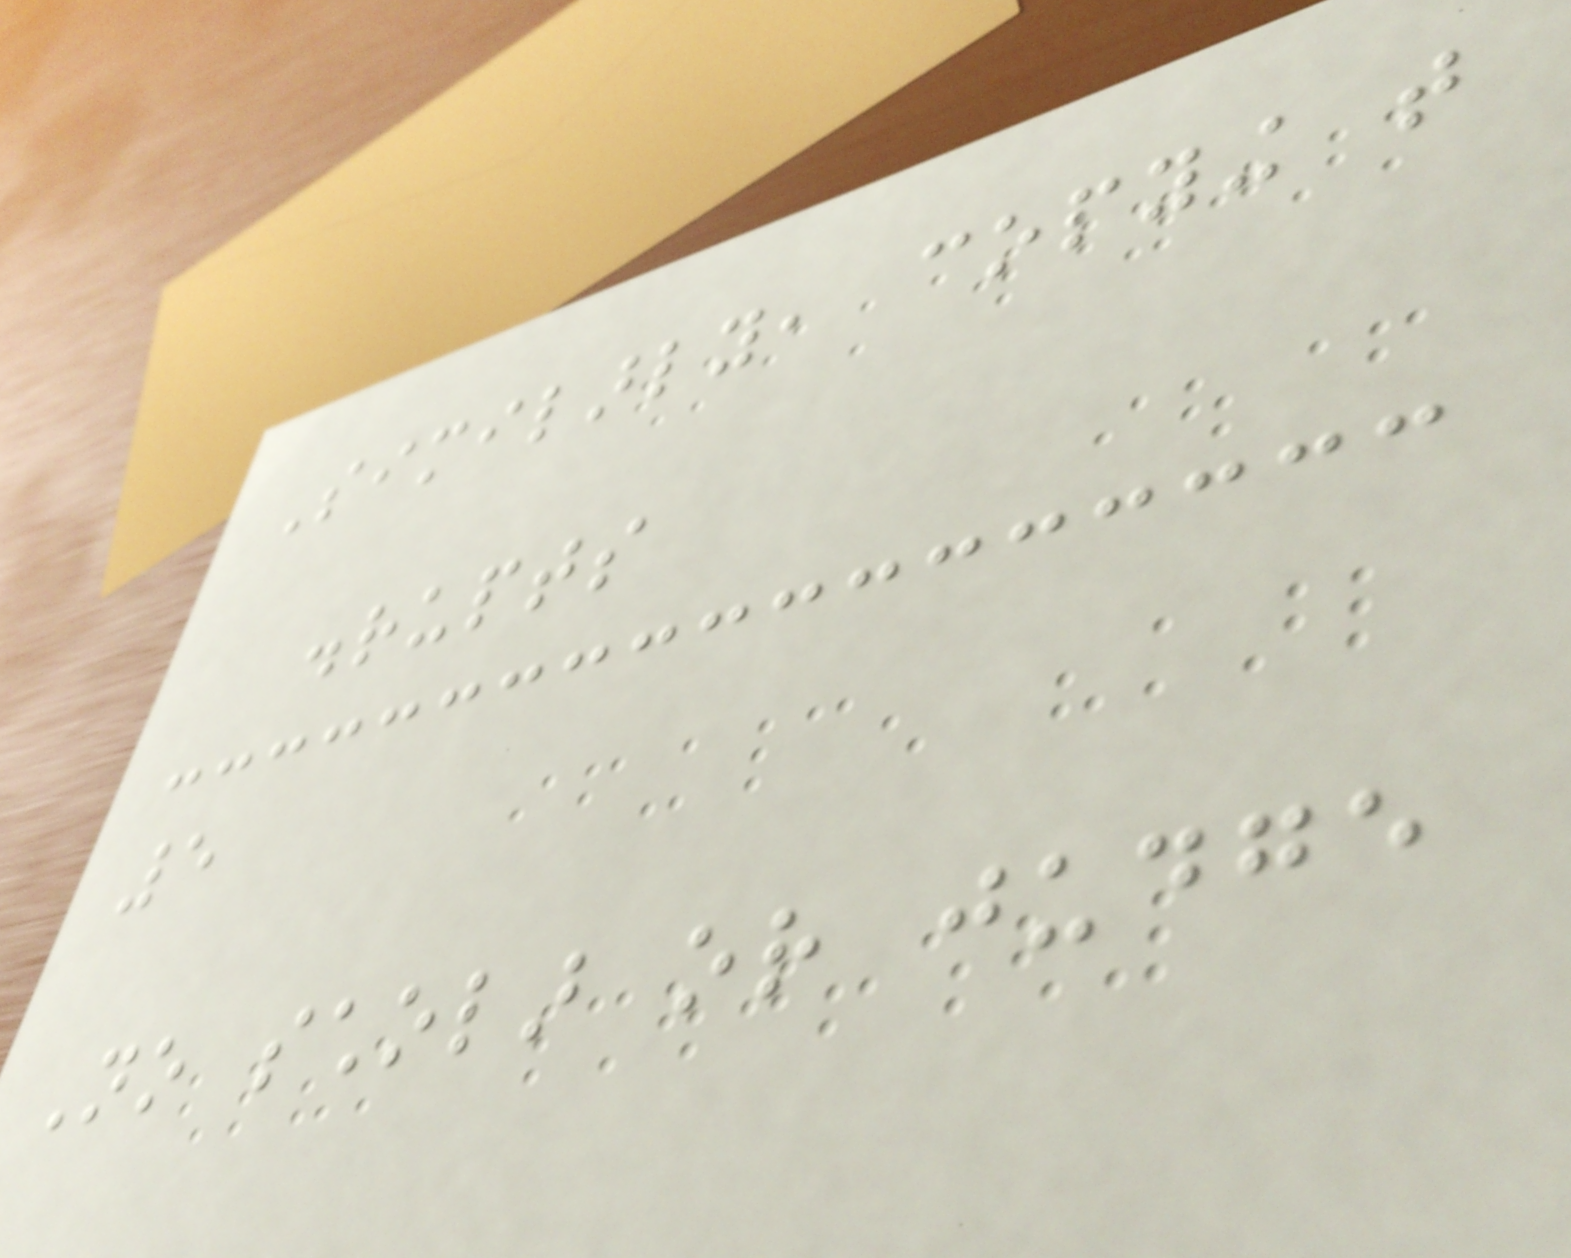Similarly, copying that
disrupts
5
No scholar or judge
